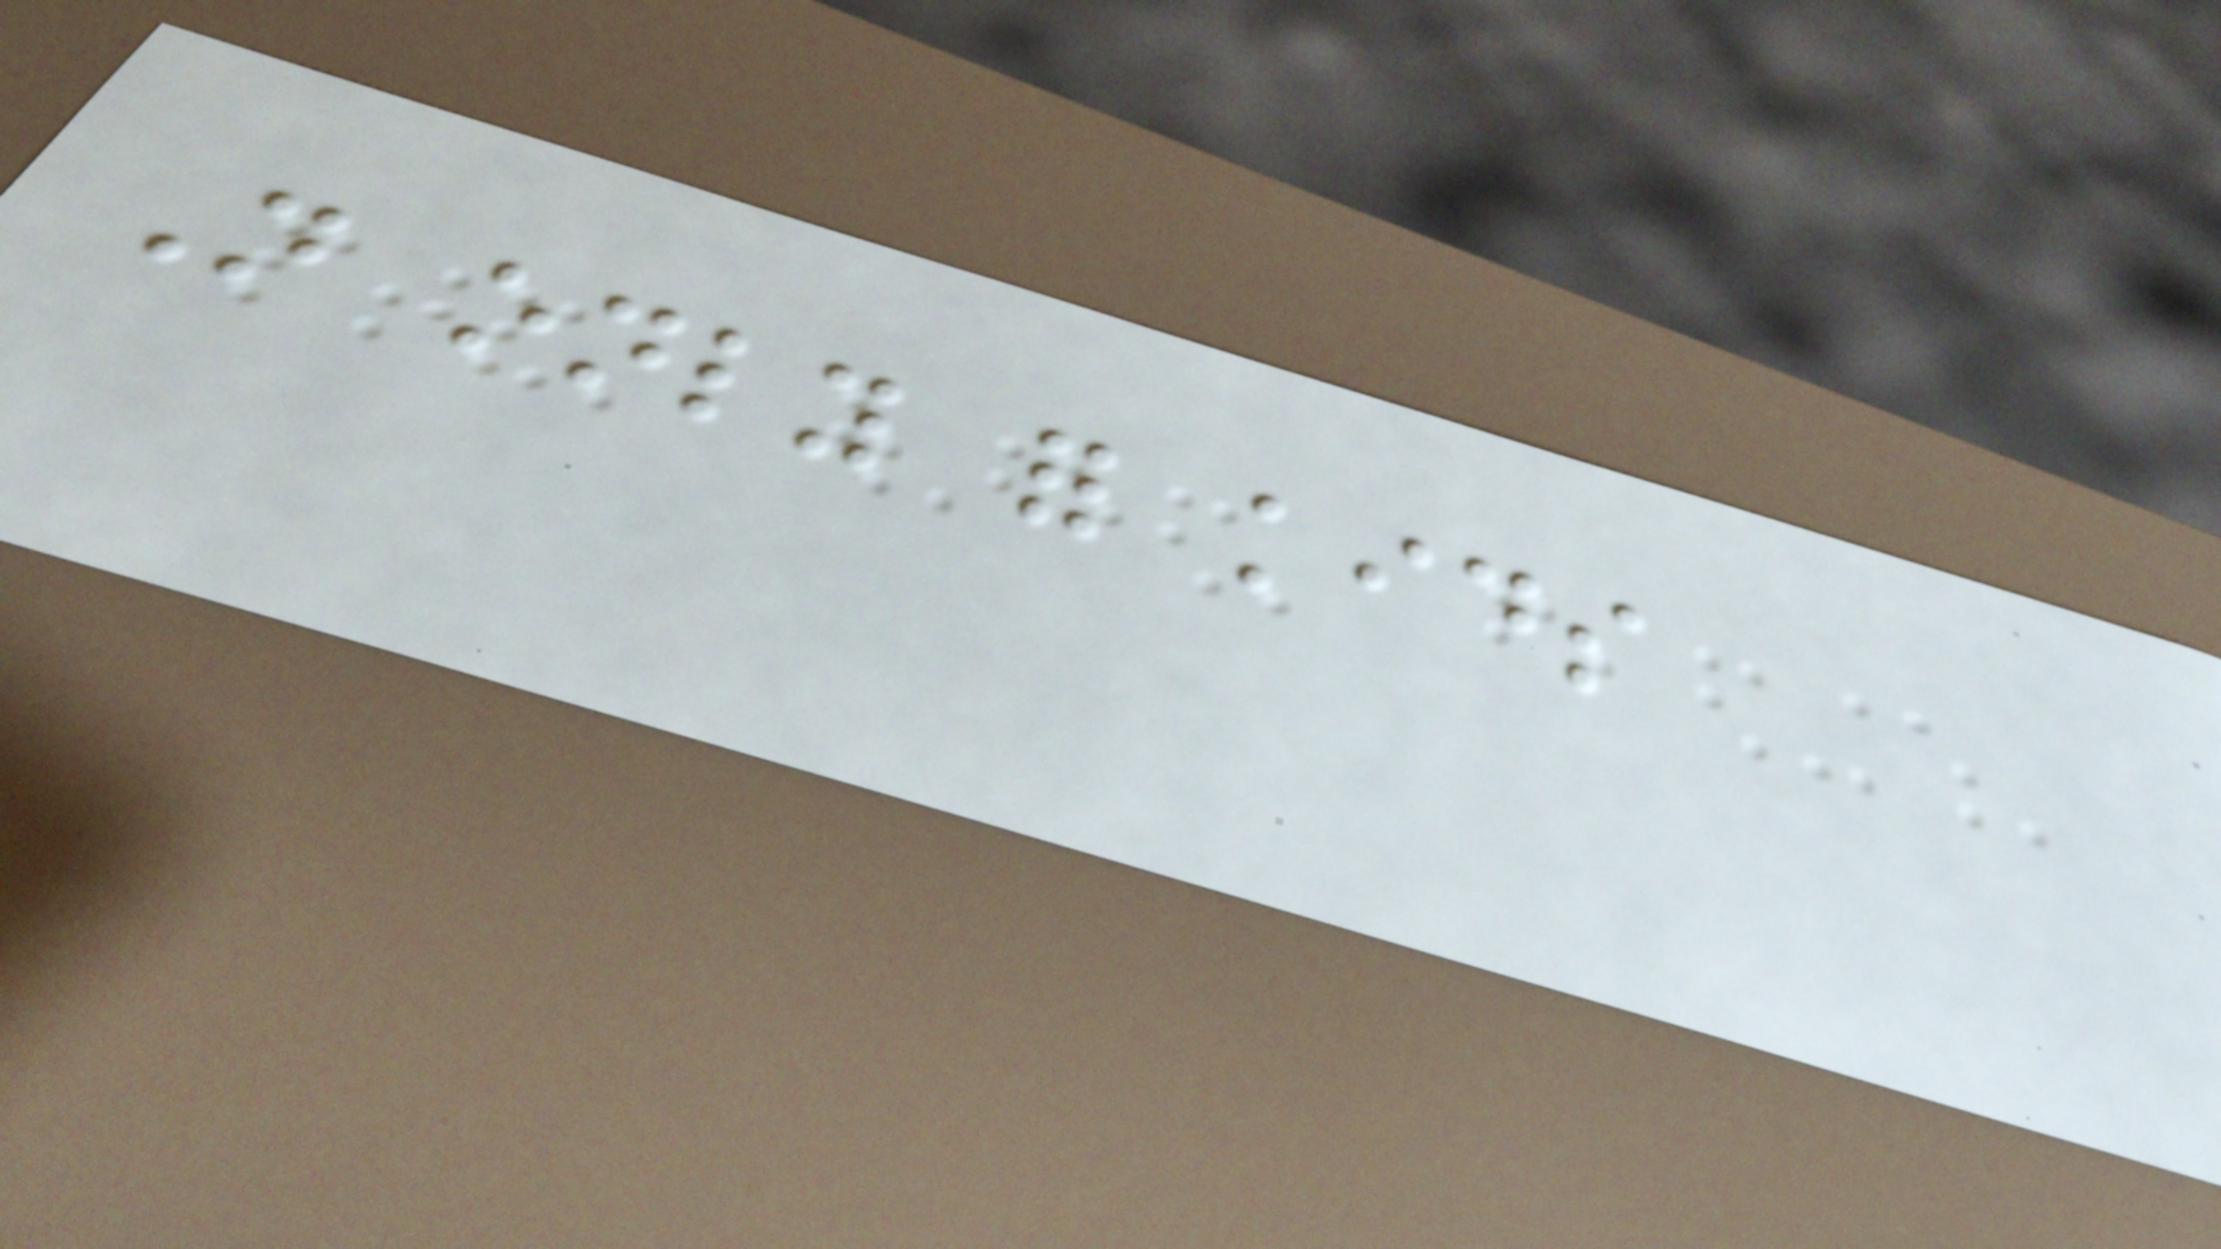Not only for kids
